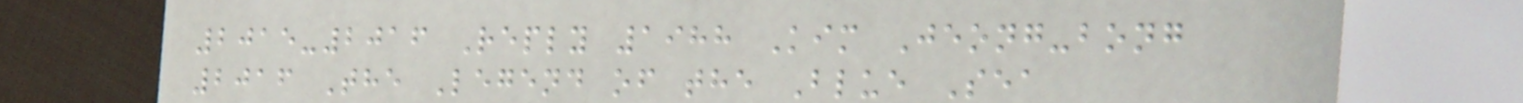2015-2016 Reply 1988 Kim Jeong-bong
2016 The Legend of the Blue Sea
